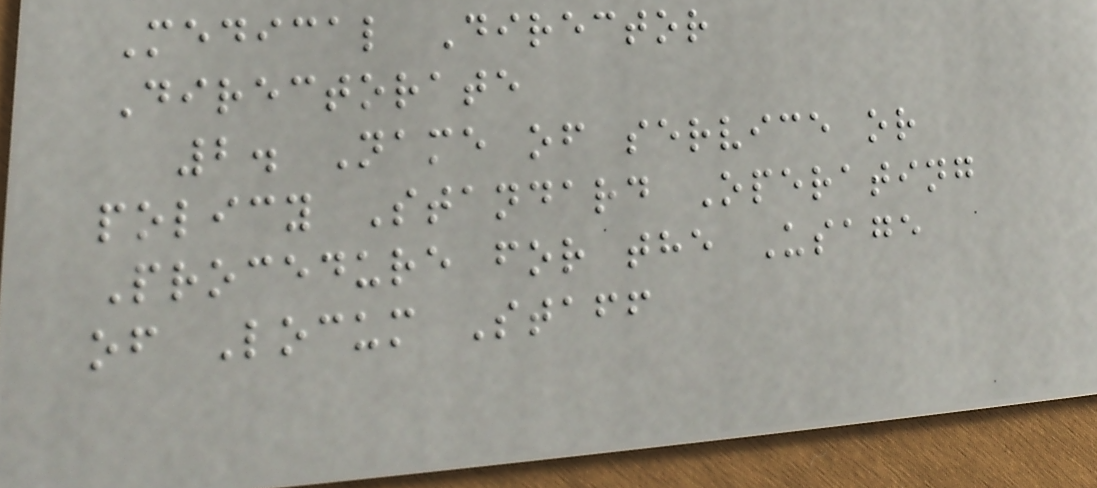Medical Director
Directorate
2. Name of service or
policy Standard Operating
Procedure for the Usage
of Locum Staff
